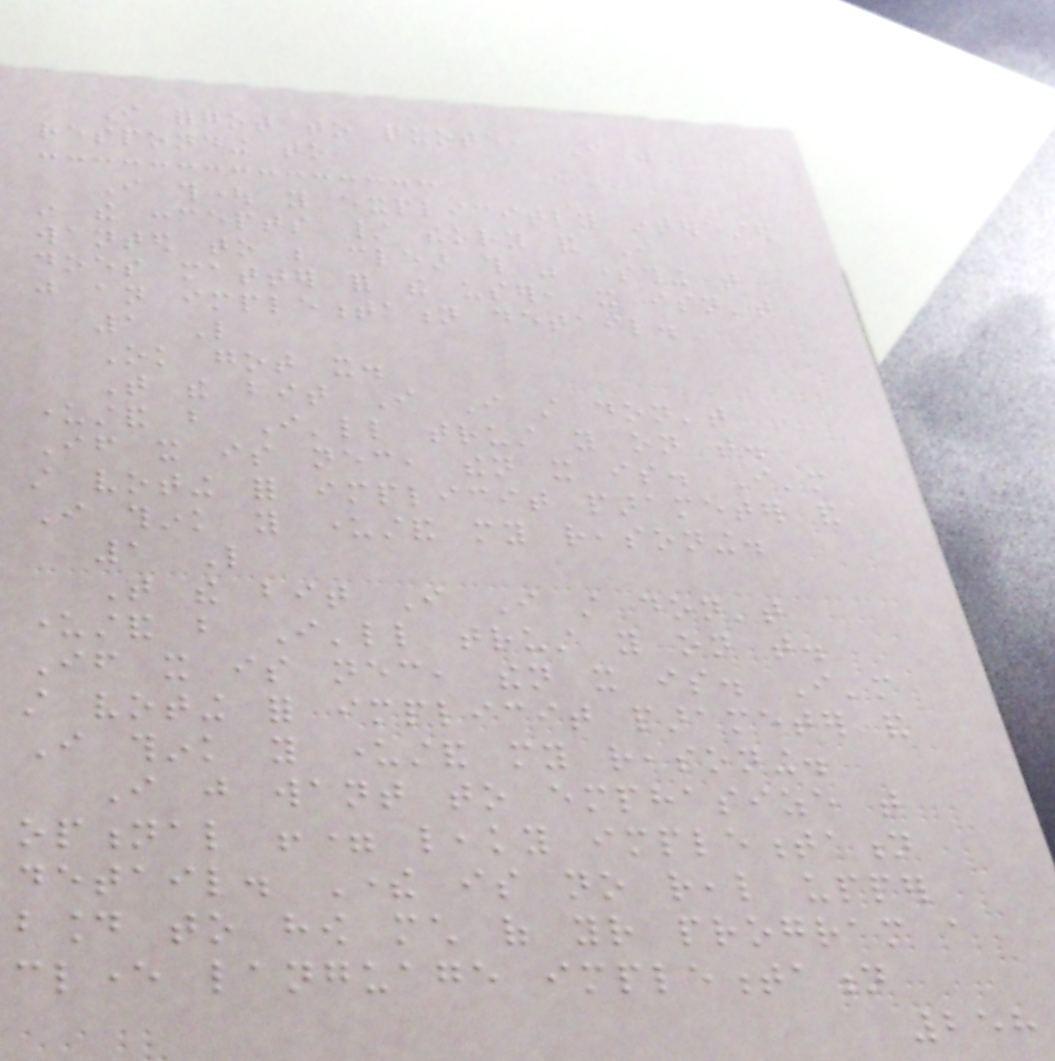I forgot to quote, I was
responding to
I thought you explicitly interested
in the concepts / theory and I
wanted to be clear this was something that
does matter for the user, it isn't
just an implementation detail.
1 Like
Ok got it.
That the bit I I still don't
understand but I'll trust you on that.
If it is necessary, then it is. I'm
still voting for implicit parameter and
I think you understand my reasoning.
1 Like
That the bit I I still don't
understand but I'll trust you on that.
If it is necessary, then it is. I'm
still voting for implicit parameter and
I think you understand my reasoning.
I just want to emphasize that
optional != leaky implementation
detail. There is no real upper
bound to how much of your program a
clever language implementation
258
